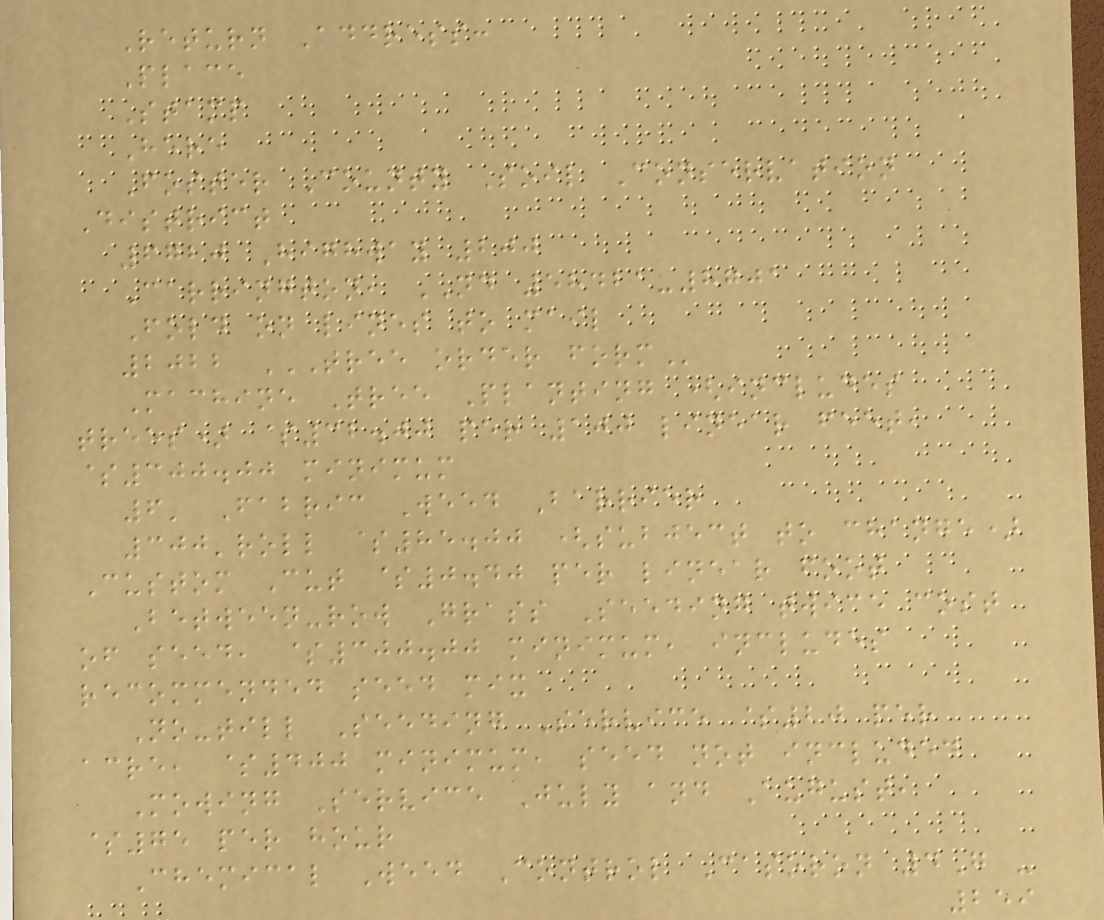Return Address:
Place
Stamp
Here
Foster County Soil Conservation
District
6720 Highway 200
Carrington, ND 58421-8701
Fold on lines to mail
2022 TREE ORDER FORM
Machine Tree Planting (includes
trees) $32.00 per 100 linear feet,
$300.00 minimum
6' Fabric Weed Barrier
300'roll $85.00 (subject to change)
Custom Cut $0.40 per linear foot
Between-row Grass Seeding twice cost
of seed, $300.00 minimum, includes
recommended seed mix
No-till Seeding Service $20 per
acre, $400 minimum, seed not included
Mowing Service July and August,
$75 per hour
Chemical Weed Control Casoron 4G -
259
